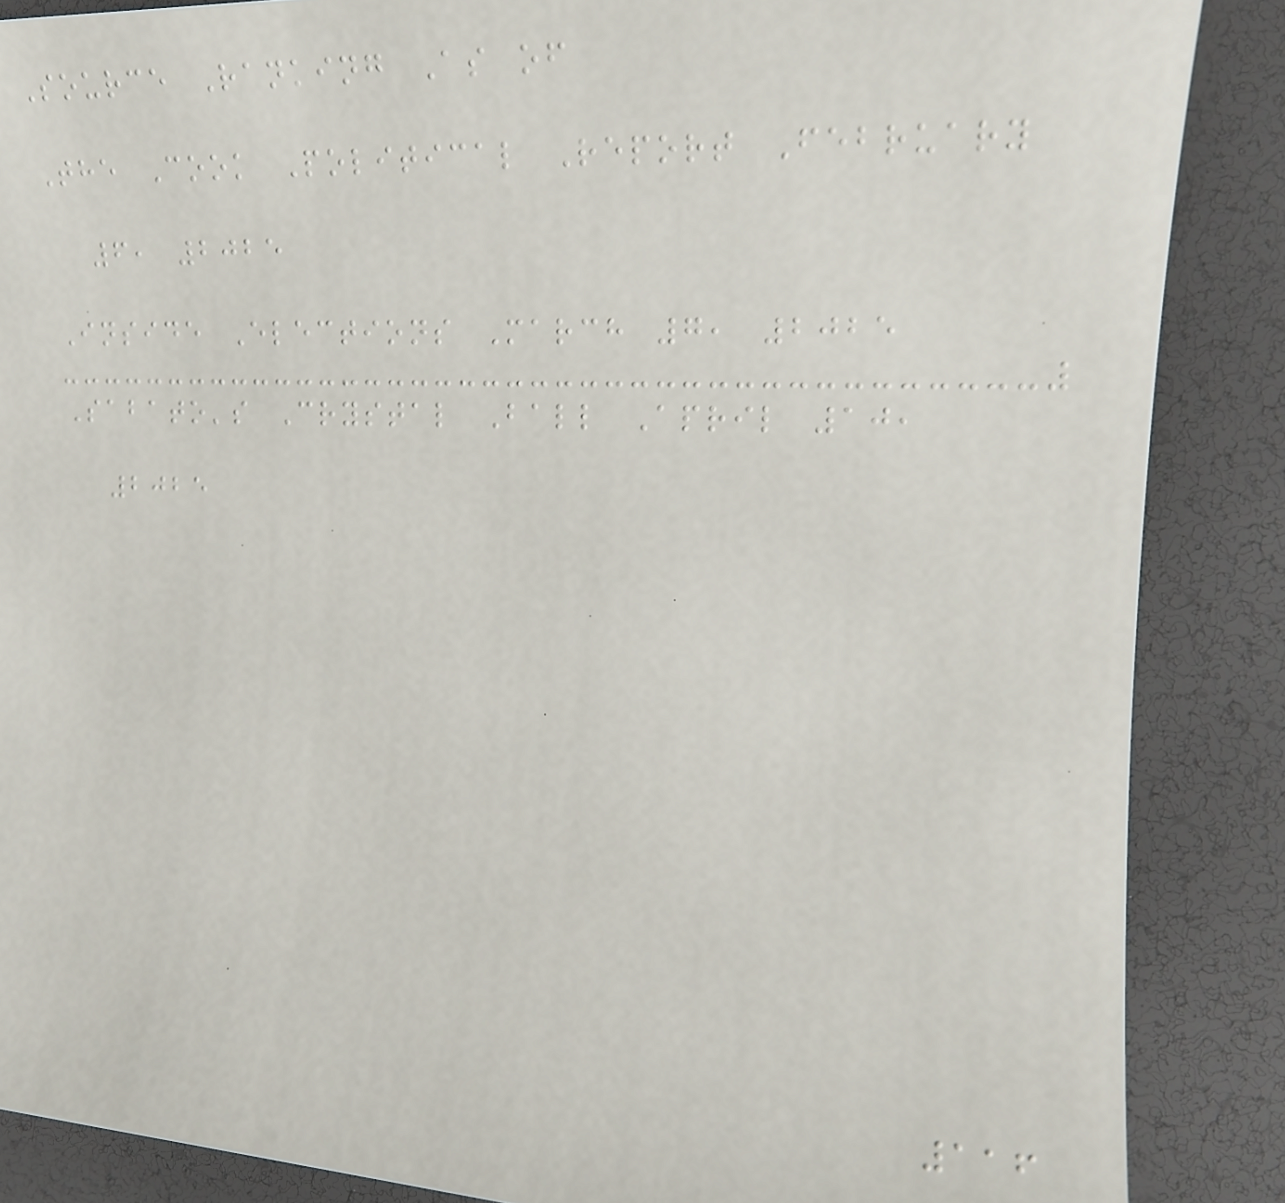Source Ranking As of
The Cook Political Report February
6, 2025
Inside Elections March 7, 2025
Sabato's Crystal Ball April 10,
2025
116
